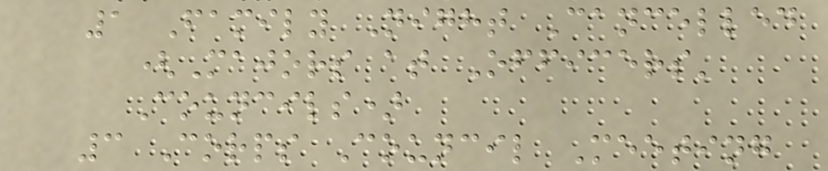1 Family Night Cancelled
(Majors at Officers'
Councils)
3 Corps Council Meeting
